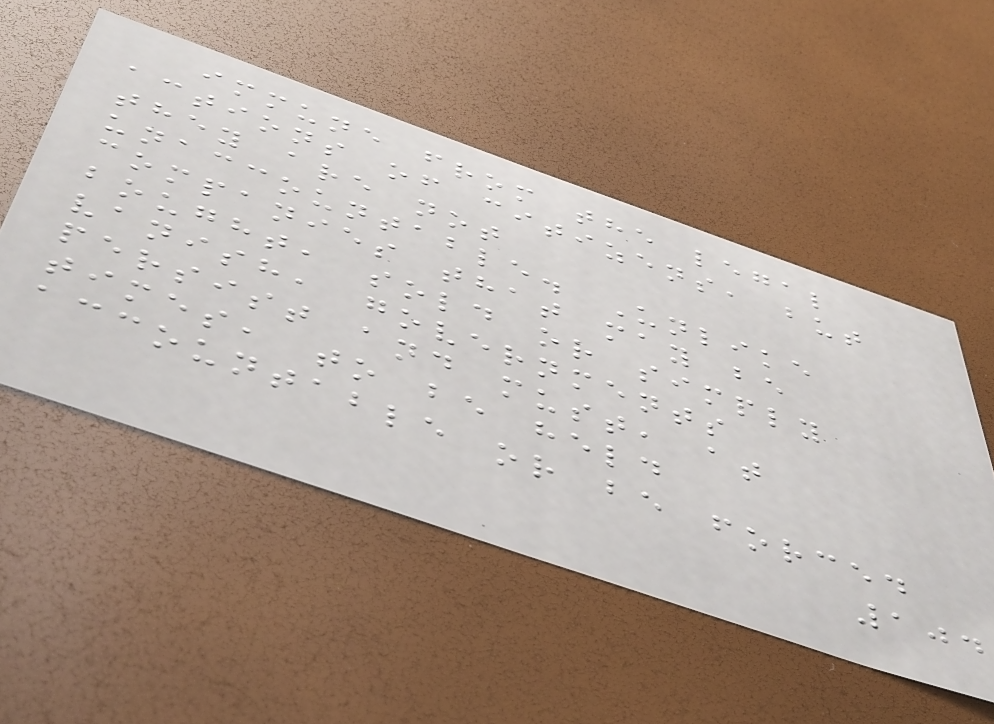immune from the legal
actions of citizens, but
they are not
unaccountable. Unlike
companies that may be
bought, sold or simply
vanish, governments
persist and must, at
times, to be held
accountable or be forced
104
